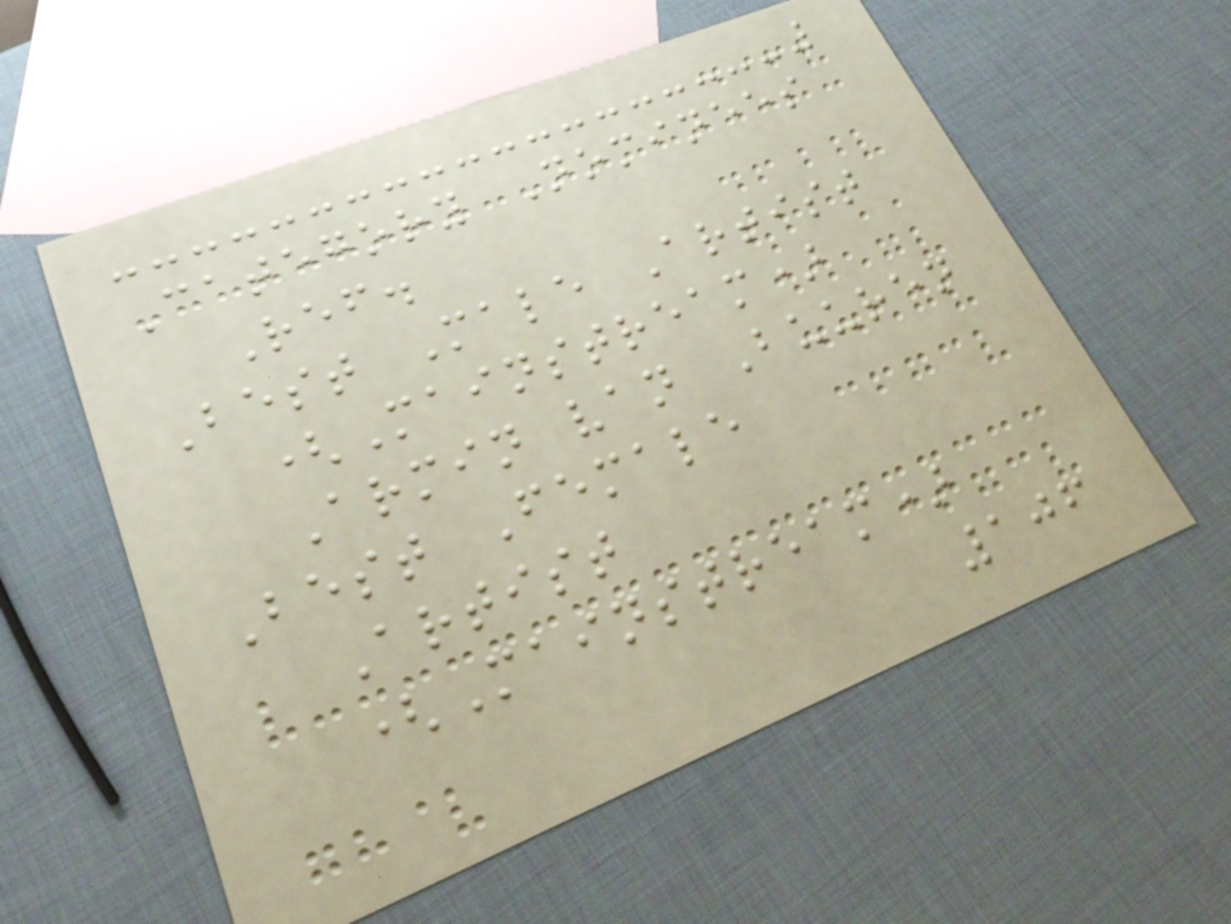Category Nominees
Ref.
Best Male Artist
(Mainstream)
Armin van Buuren
Best Female
Artist
(Mainstream)
106
